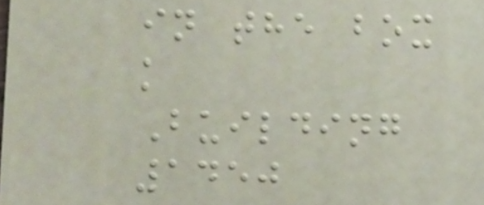in the box
k
Building
1450
